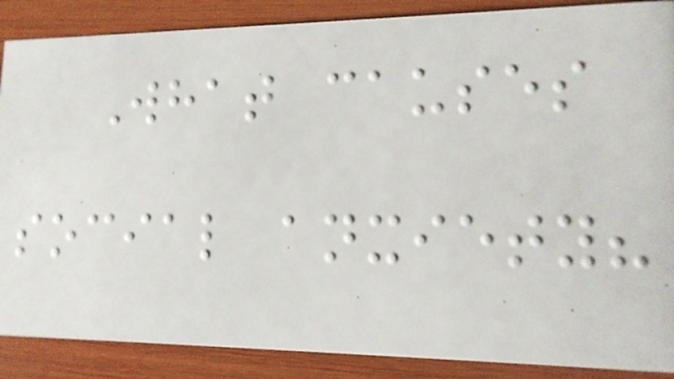What causes
social anxiety?
